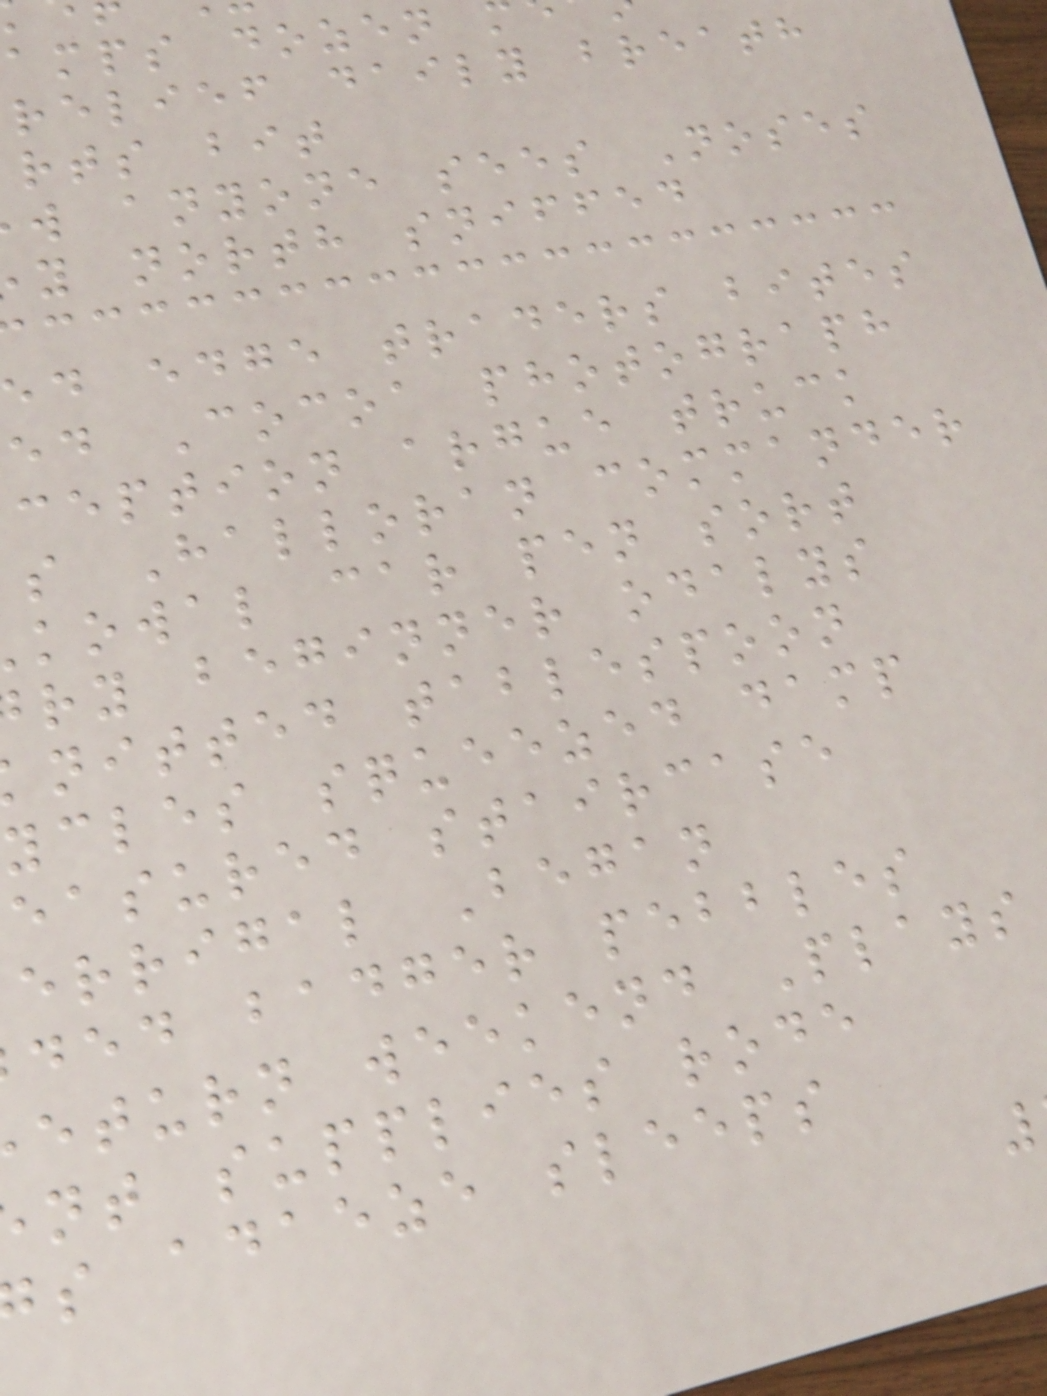amps dozen
relief daily breath
rts bit
w anyone sees Noses
y north sniffed
ed edge traders bites
ed Cocoa photograph
ception argue truck
s Halloran commander
kowal car pen sort
ry beginner odalys
nitted tablespoon
ycles squeezed damp
easured staircase
errigal Began
ded badger pebbles
eturn weekend Plays
nt supplies rode
s adaeze sleeps
